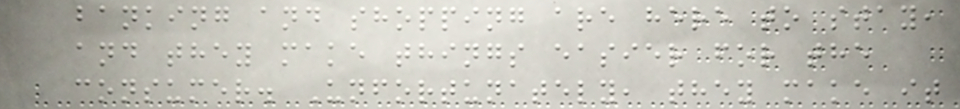banking and shopping are here to stay,
and they make things easier for the
consumer. Unfortunately, they make it
